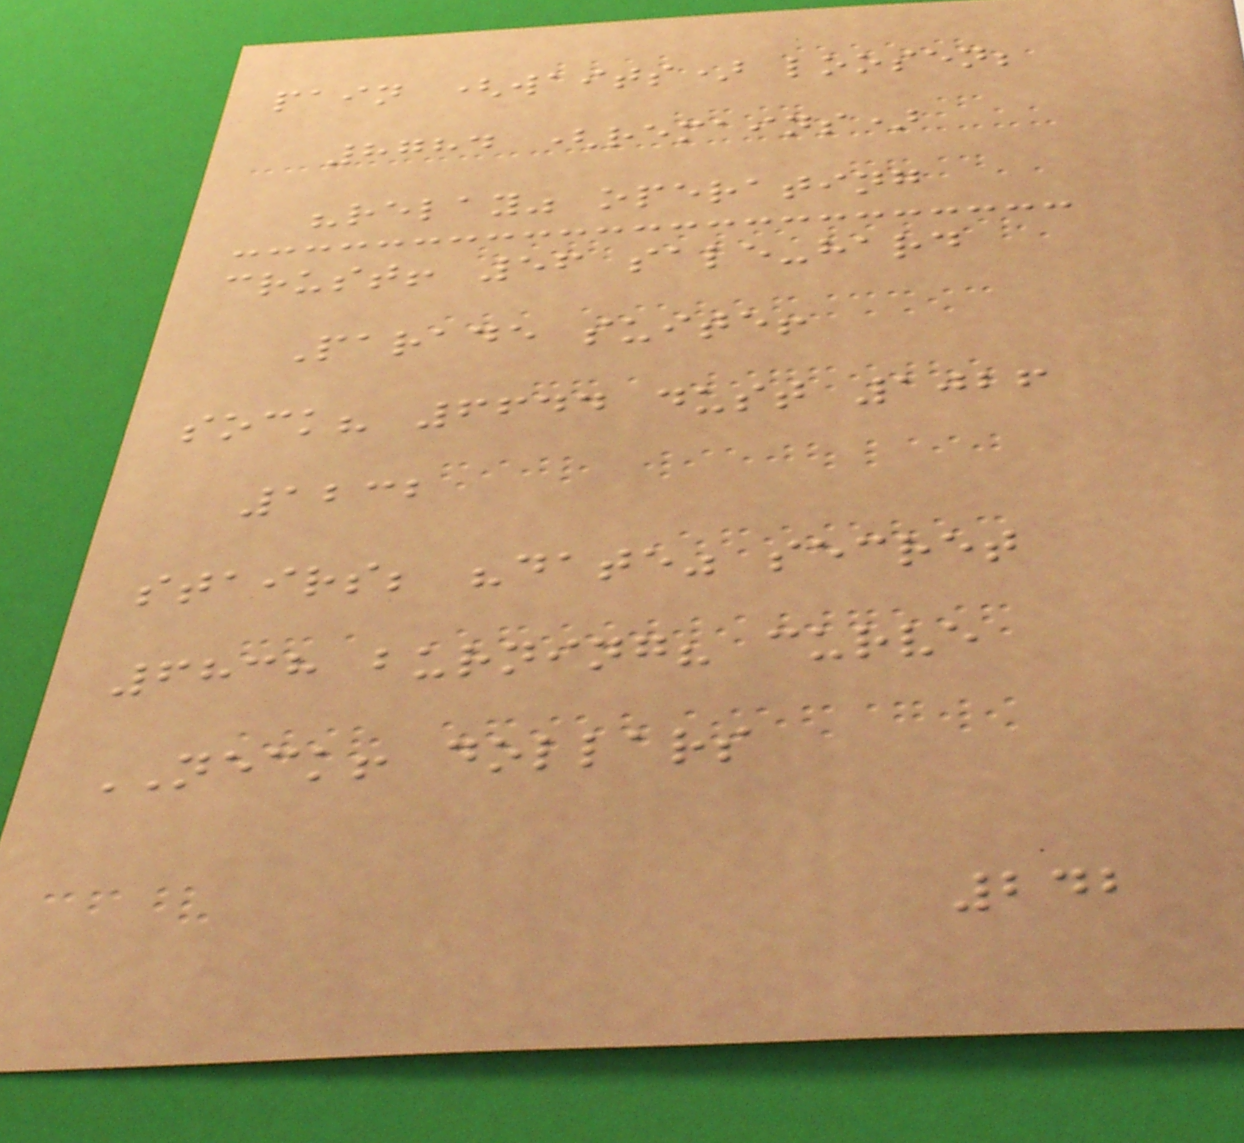pain (waits) loosen;
8784 (remains)
"relay" operating
crust! 56 sale-hard
Parade suite!
sock? 6644 dust 1026
1232
stairs; "date" secret
6838 burning? curve
NECK! dollars
242
